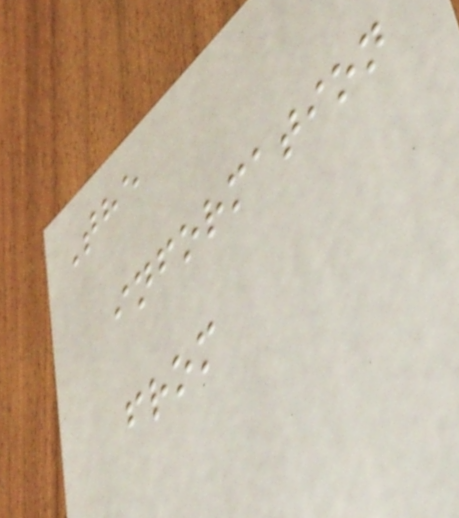The
information
from
